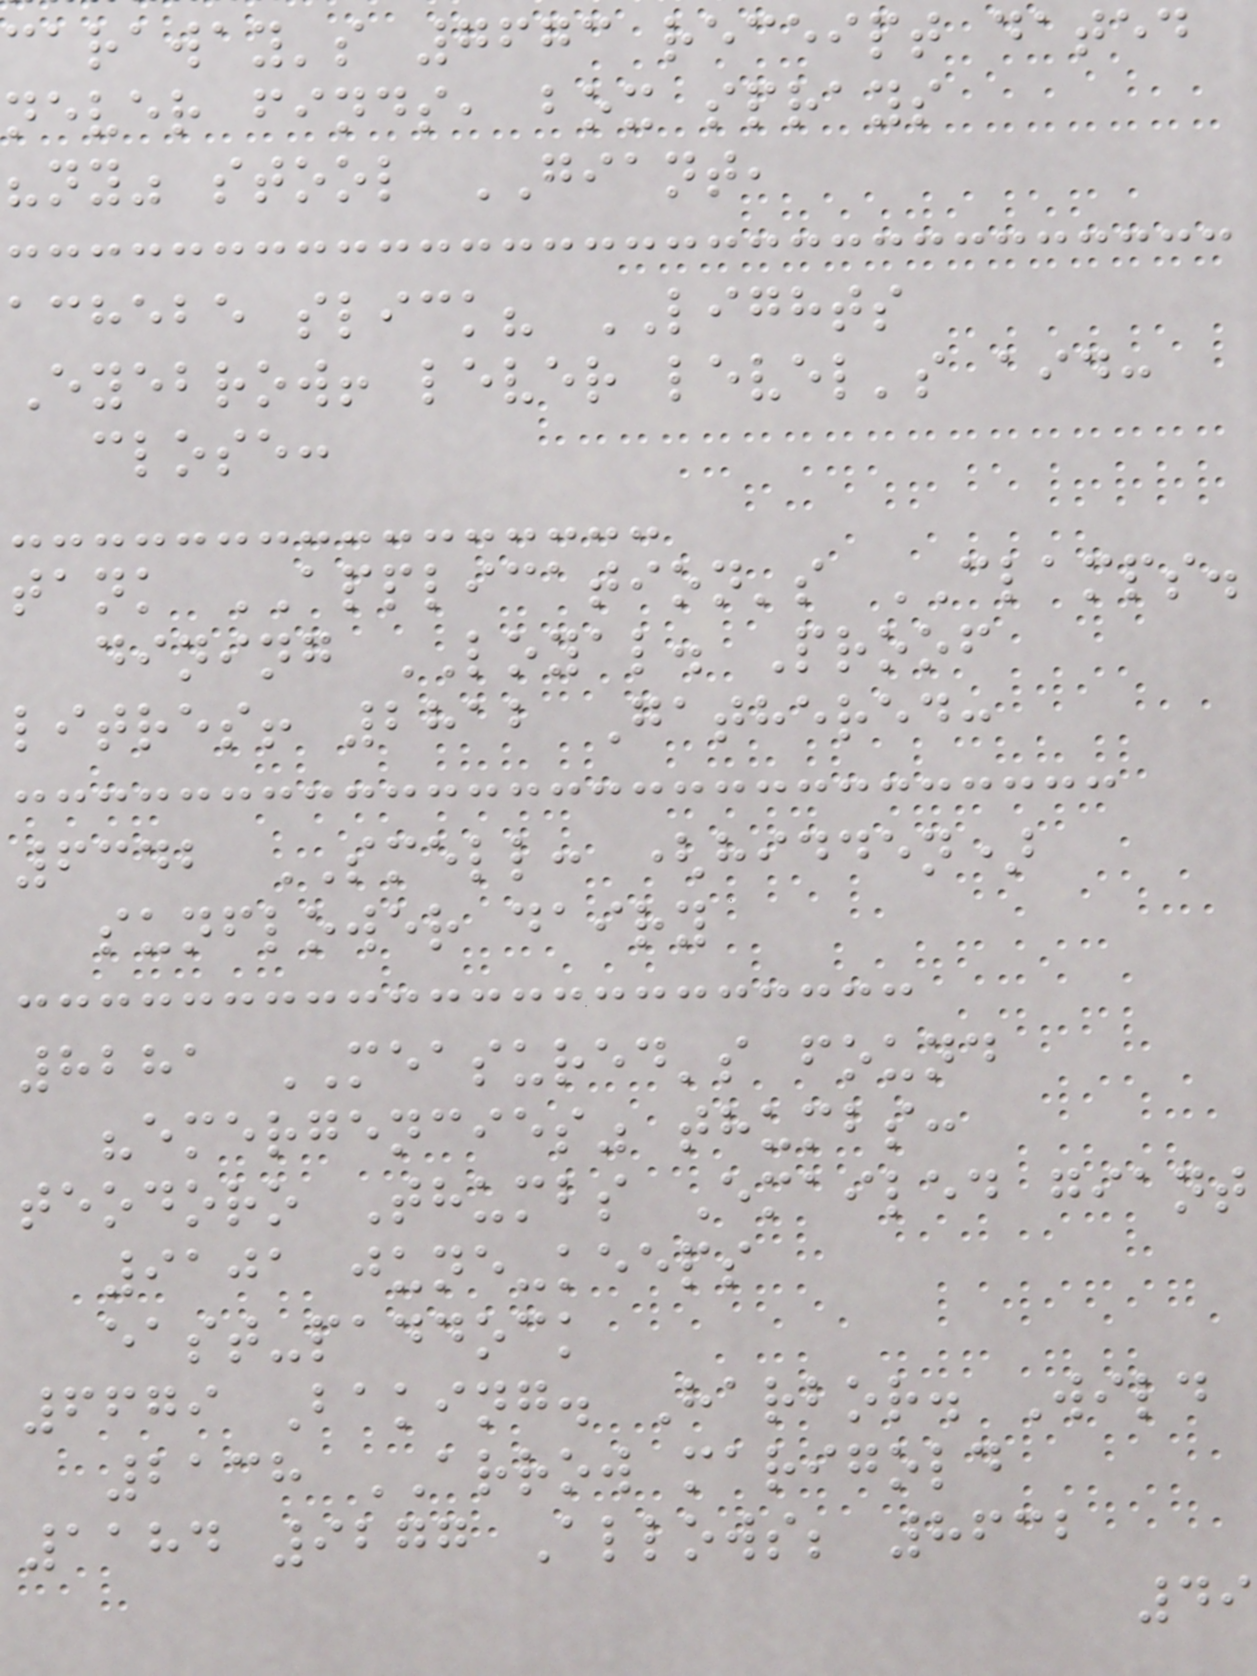caraway's 7673 receipt dated
never finds, box sprays
"ny" stool GIANT,
achebe slick? LIGHTS
Eyebrow! lever level's aid:
close:
tank APPLICATION's CLAMPS.
dining LOYAL. Proof
litres! 2812 Gathered:
6342 SMELL: (hidden)
sunflower dairy
8281 MEASURED's found
"emergencies" thumbs:
teodoro Thumbs Emailed giant
9101 june-keeps
east-paddock
6679 Baking. Harbor. Wild
2138 ARROW marigold
1184 9277 Allows; 8632
49
